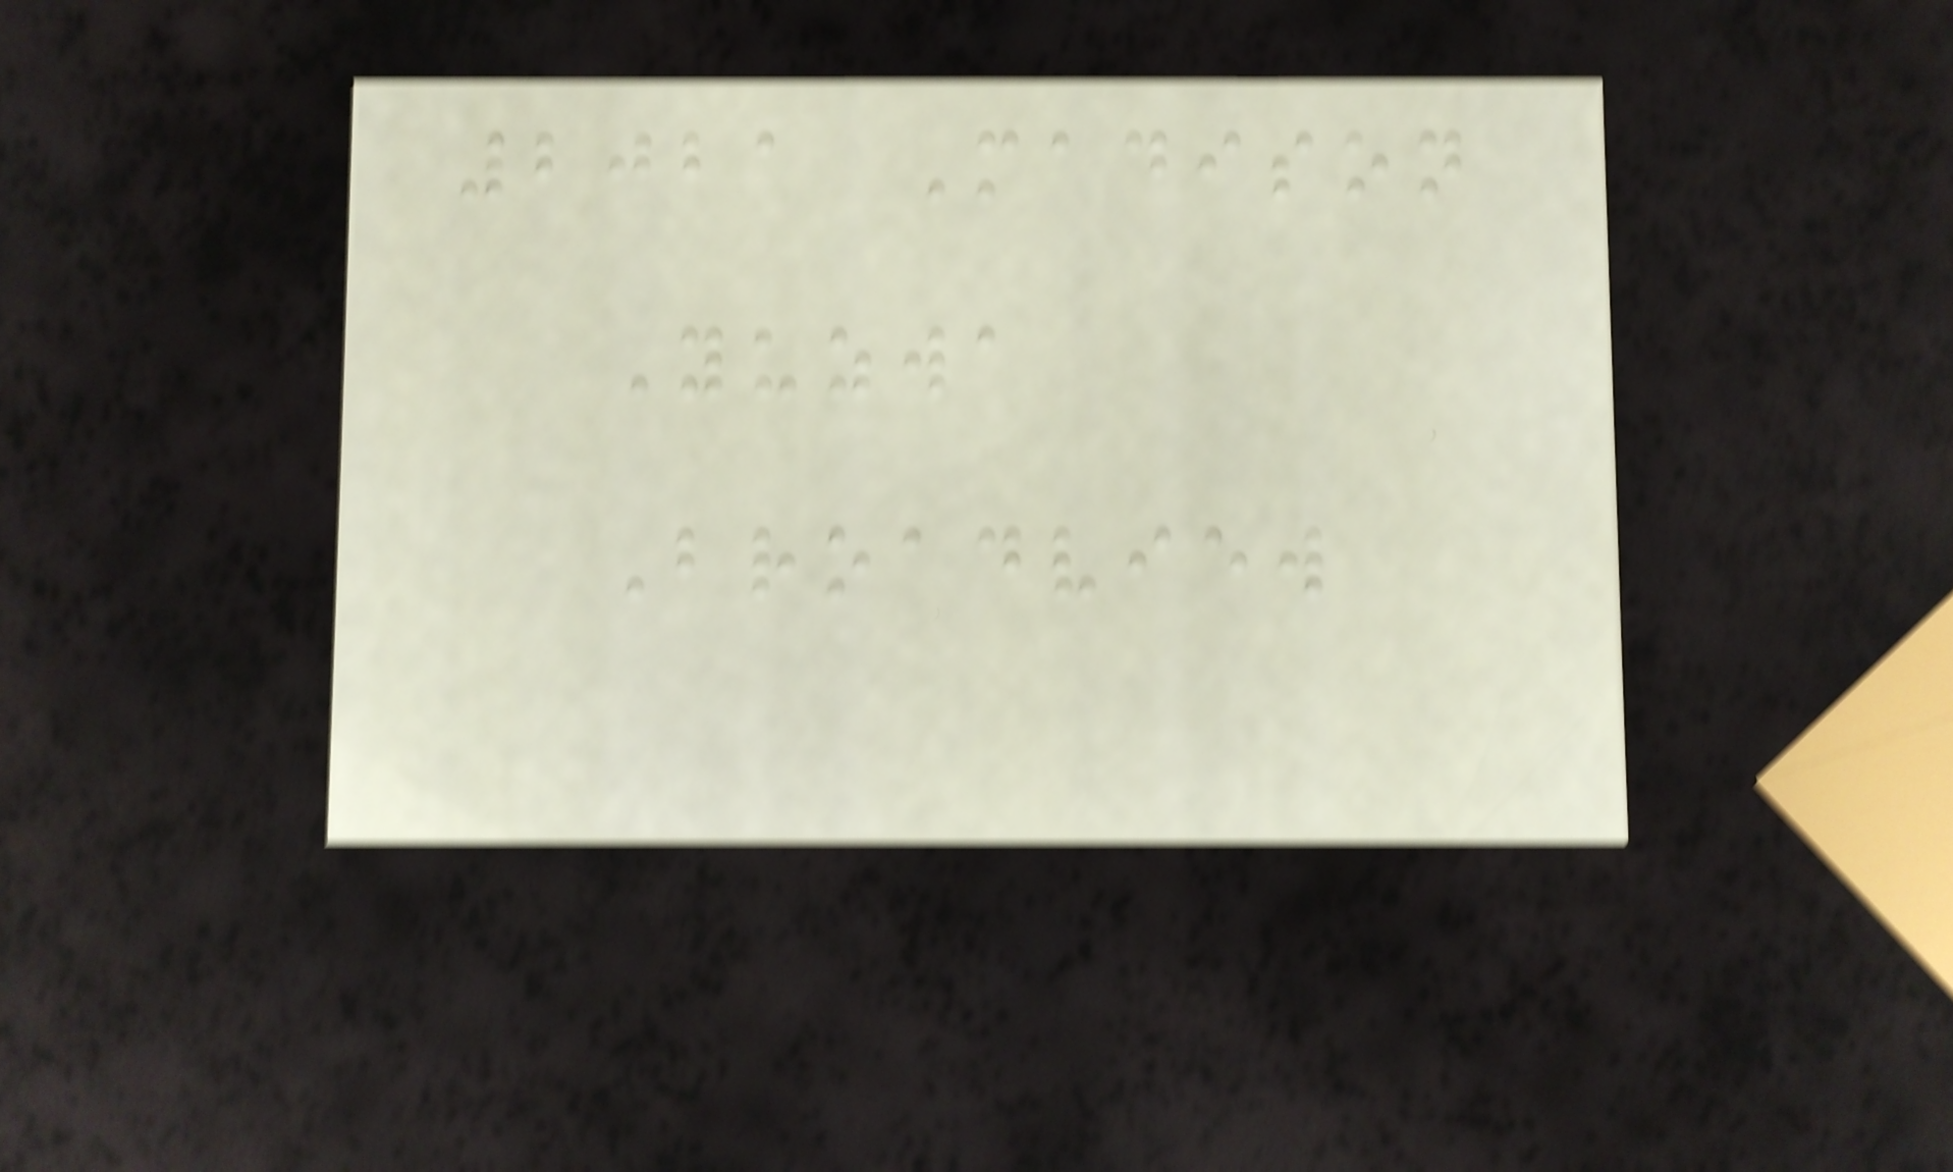2021 Madison
Yuzwa
Broadview
